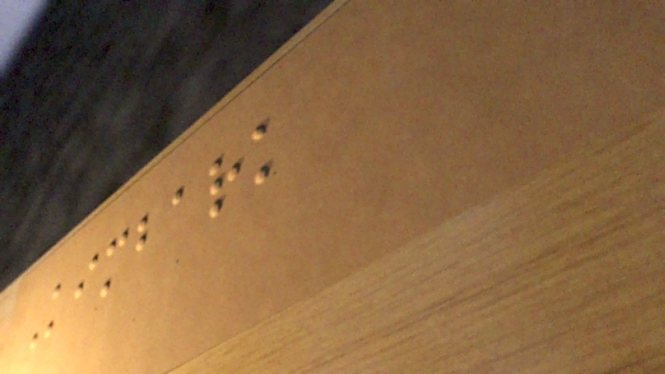Kimbark
